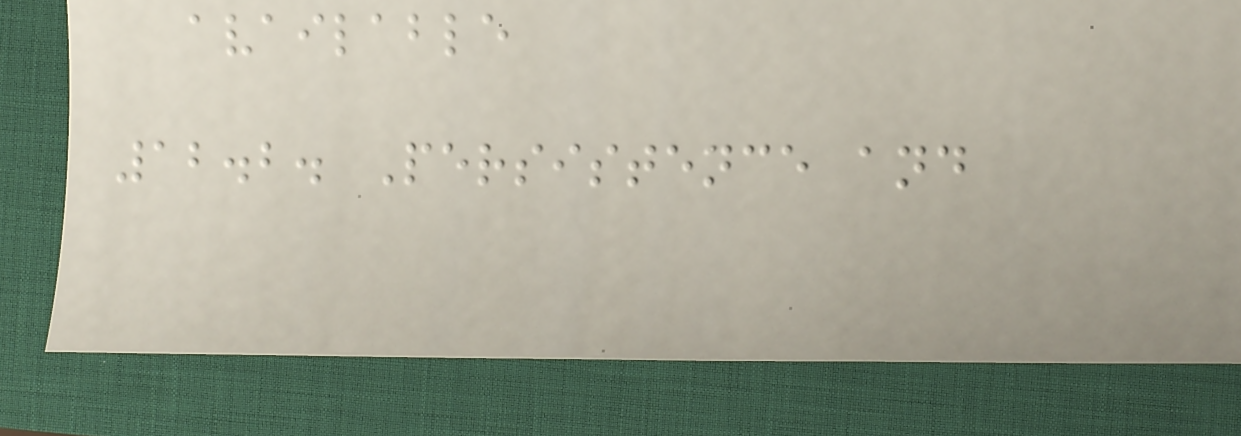available
12.2. Persistence and
